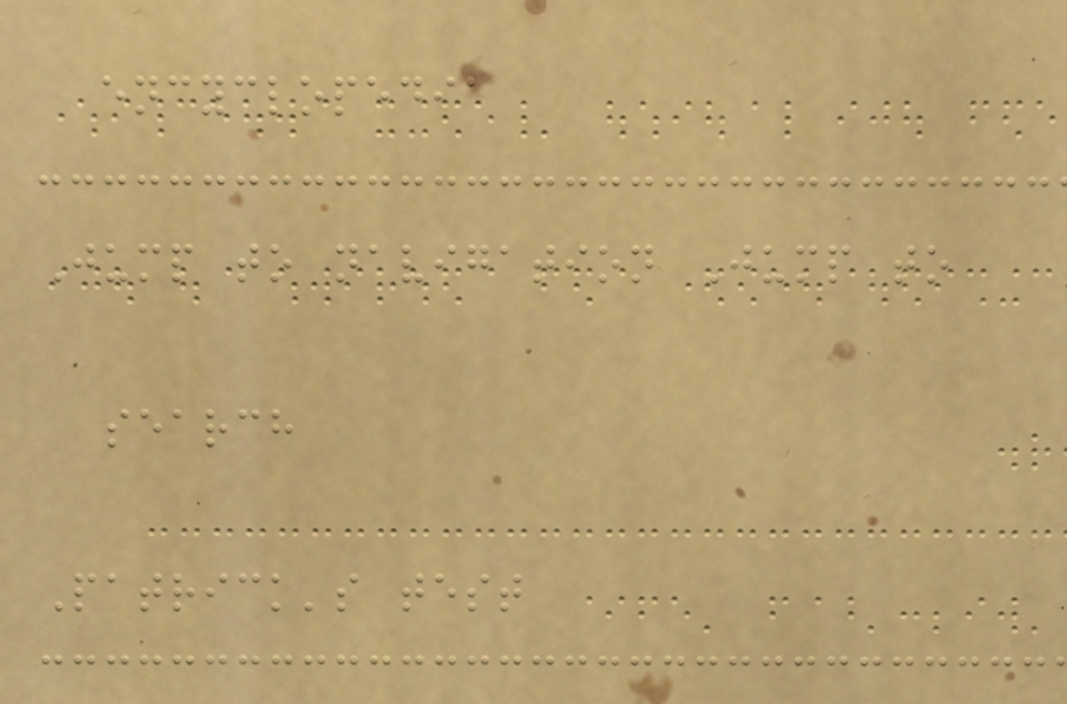encyclopedia
Jump to navigation Jump to
search
Patrick's test
